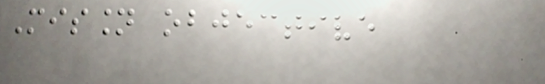Mission objective
